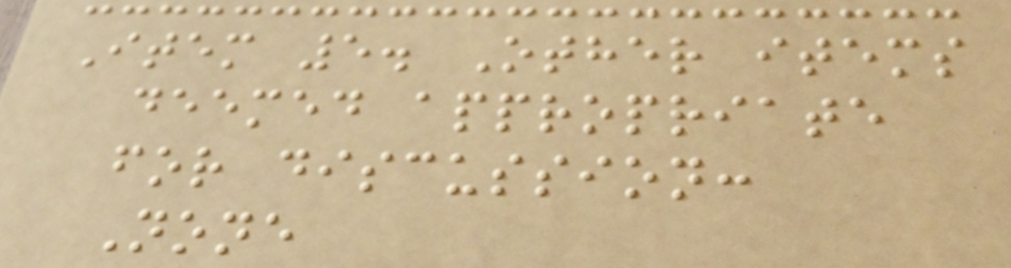Item 5. Other items
deemed appropriate
for discussion:
None
